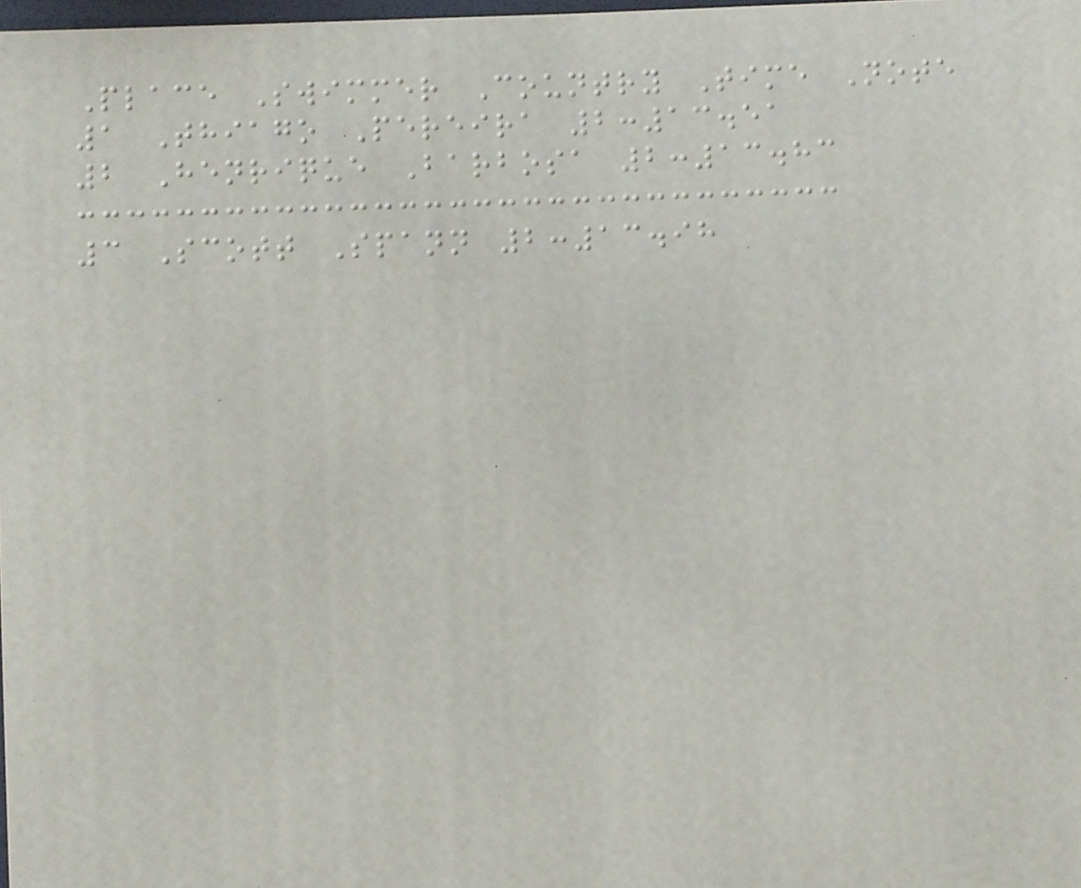Place Swimmer Country Time Note
1 Thiago Pereira 2:13.51
2 Henrique Barbosa 2:13.83
3 Scott Spann 2:13.98
